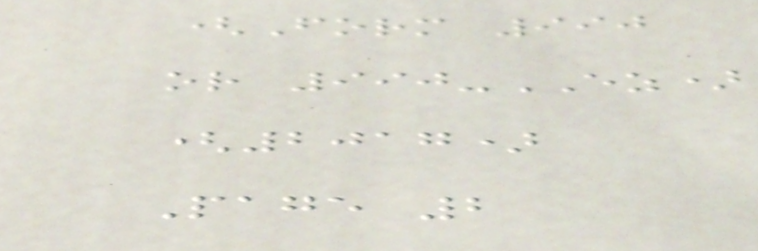(Form 990
or 990-EZ)
(2017)
Page 2
